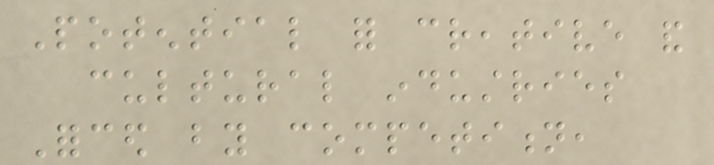Potential for creative and
cultural industries
Forced by competition,
